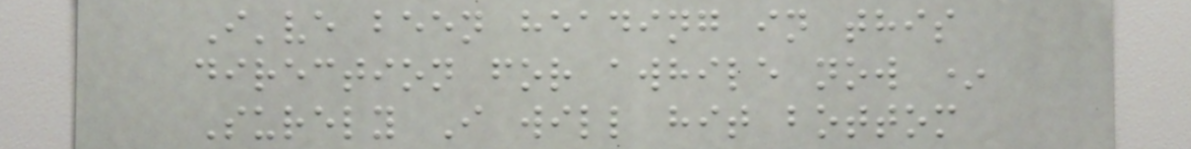I've been heading in this
direction for awhile now *
Surely I will hit bottom
